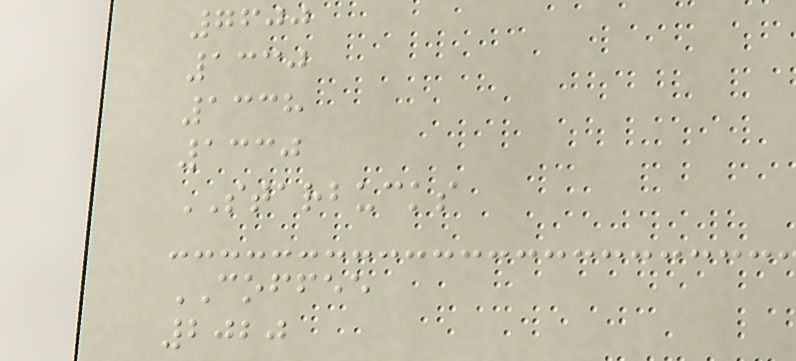7600
1330
1338
1330
STARBUCKS
COFFEE
2020
